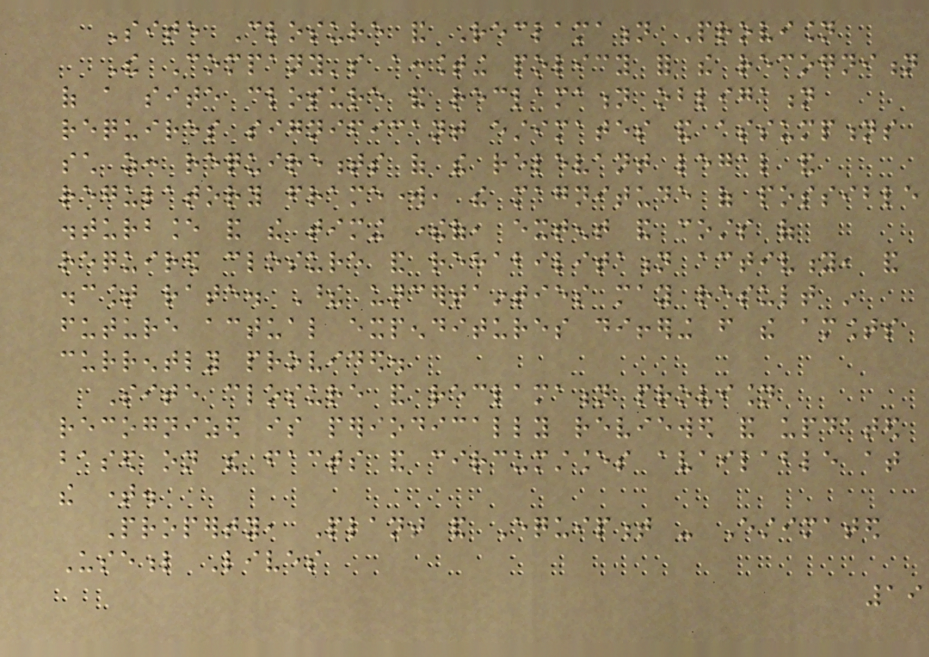Site Closure and Reclamation Provision
The Company's accounting policy for the recognition
of a site closure and reclamation obligation
requires significant estimates and assumptions
such as: requirements of the relevant legal and
regulatory framework, the magnitude of possible
disturbance and the timing thereof, extent and costs of
required closure and rehabilitation activity, and
discount rate. These uncertainties may result in
future actual expenditures differing from the amounts
currently provided.
Site closure and reclamation provision
recognized is periodically reviewed and updated
based on the facts and circumstances available at
the time.
Property, Plant and Equipment - Estimated
Useful Lives
19
